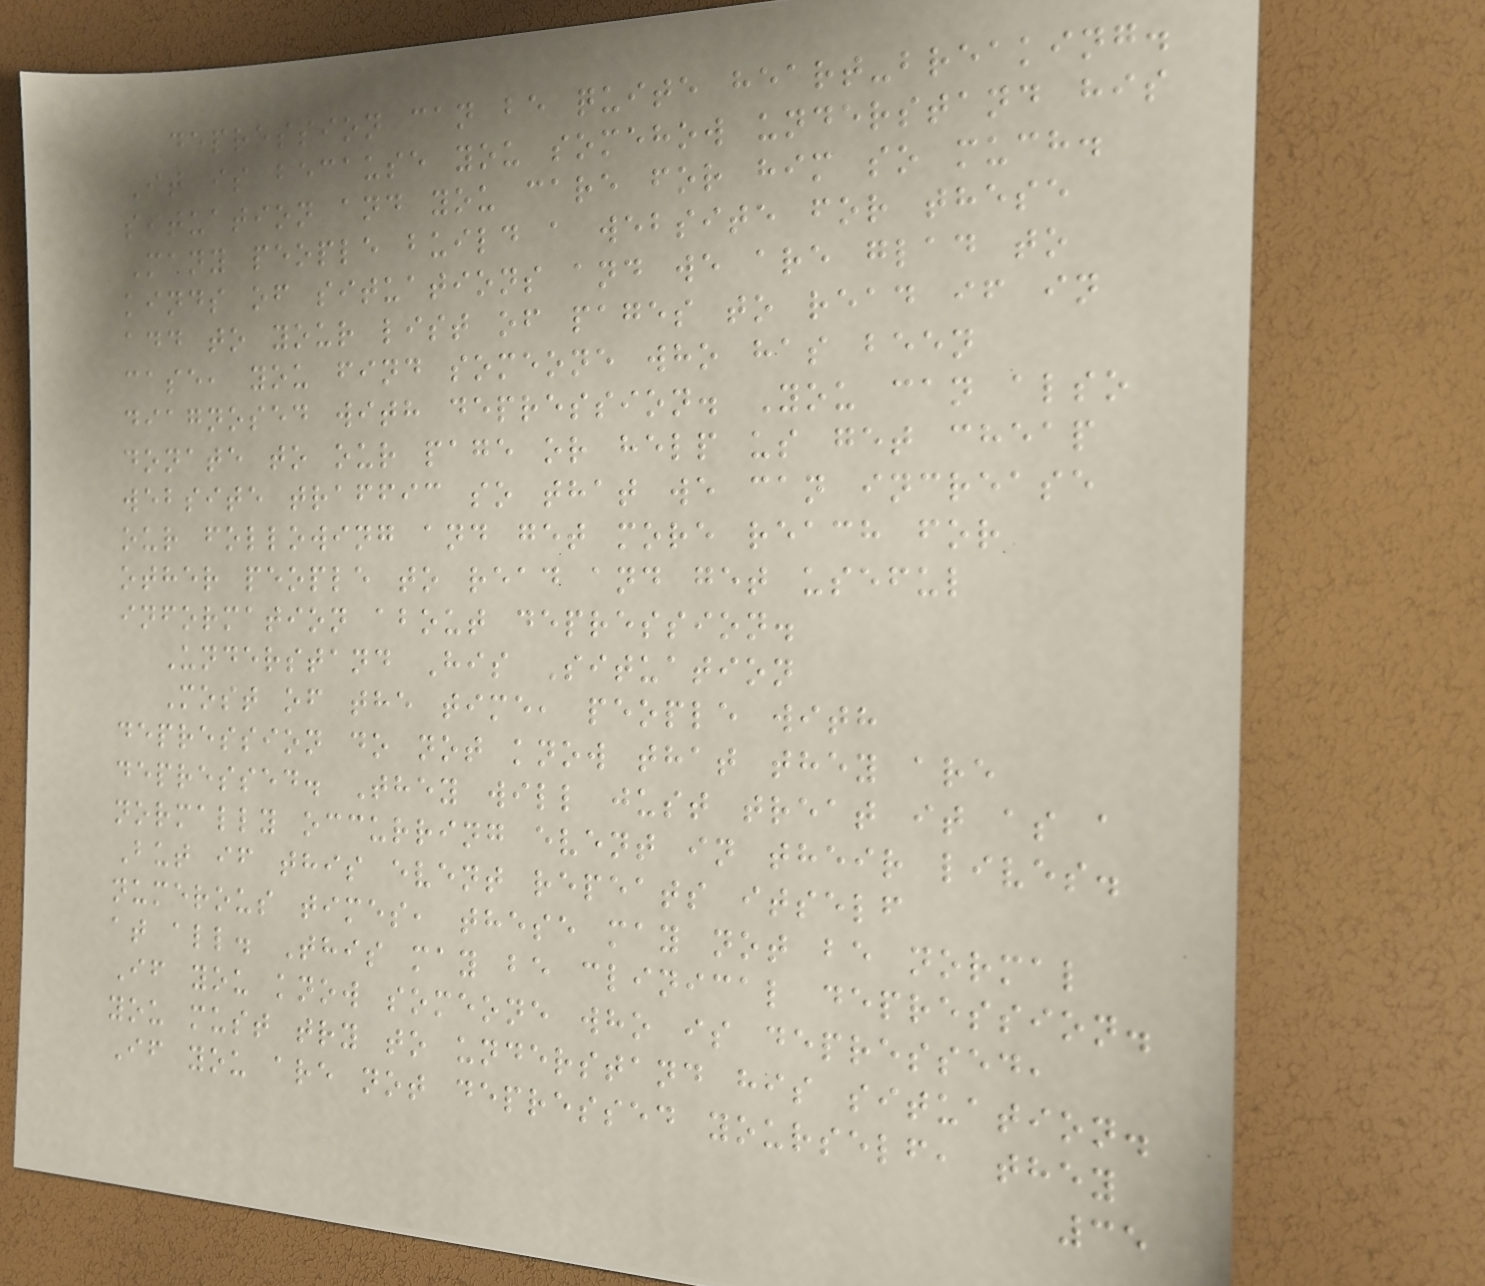depression can be quite heart-breaking.
It is because you somehow understand his
situation and you care for him so much.
Many people build a website for these
kinds of situations and we are glad to
add to your list of pages to read if in
case, you find someone who has been
diagnosed with depression. You can also
donate to our page or help us get cheap
website traffic so that we can increase
our following and get more reach for
other people to read and get useful
information about depression.
Understand His Situation
Most of the time, people with
depression do not know that they are
depressed. They will just treat it as a
normally occurring event in their lives.
But if this event repeats itself
numerous times, these may not be normal
at all. This may be clinical depression.
If you know someone who is depressed,
you must try to understand his situation.
If you are not depressed yourself, they
35
